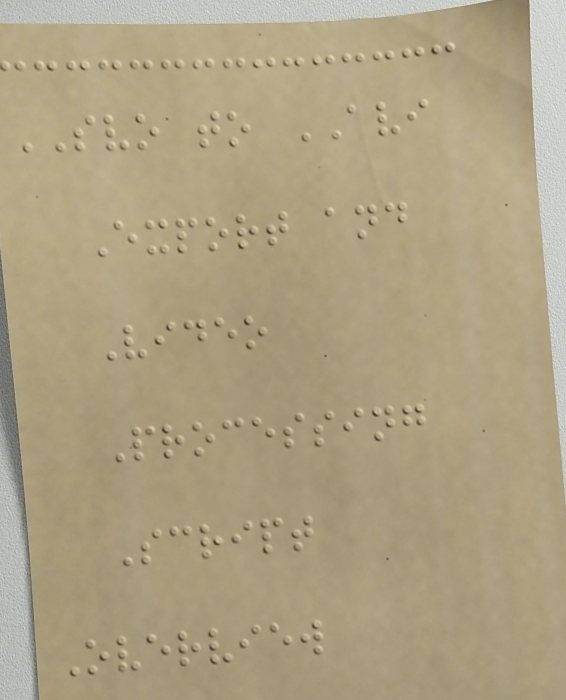SVO to AVI
Export and
Video
Processing
Script
Overview
